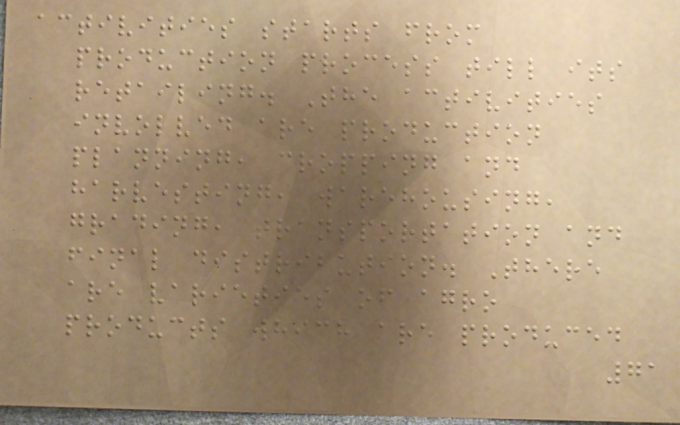activities starts from
production process till its
retailing. The activities
involved are production
planning, cropping and
harvesting, warehousing,
grading, transportation and
final distribution. There
are varieties of agro
products which are produced
71
